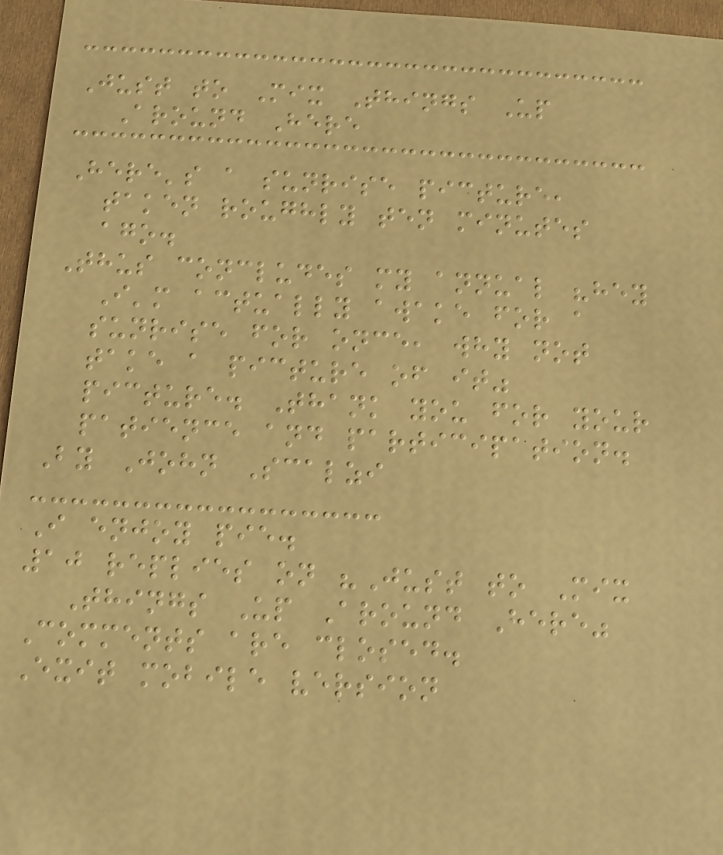Just to Mix Things Up
Around Here
Here's a sunrise picture,
taken roughly ten minutes
ago.
Thus concludes my annual "hey
I'm actually awake for a
sunrise for once, why not
take a picture of it"
picture. Thank you for your
patience and participation.
By John Scalzi
I enjoy pie.
10 replies on "Just to Mix
Things Up Around Here"
Comments are closed.
Exit mobile version
